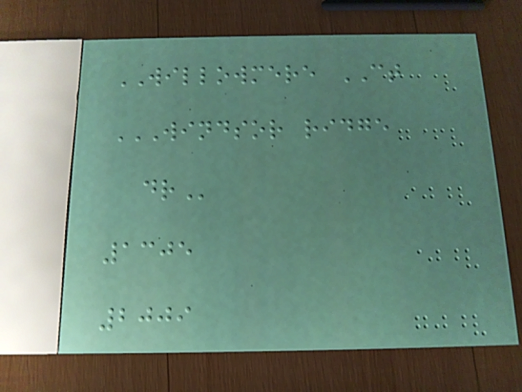WILLOWMERE CT
WINDSOR RIDGE
DR
1305
2009
